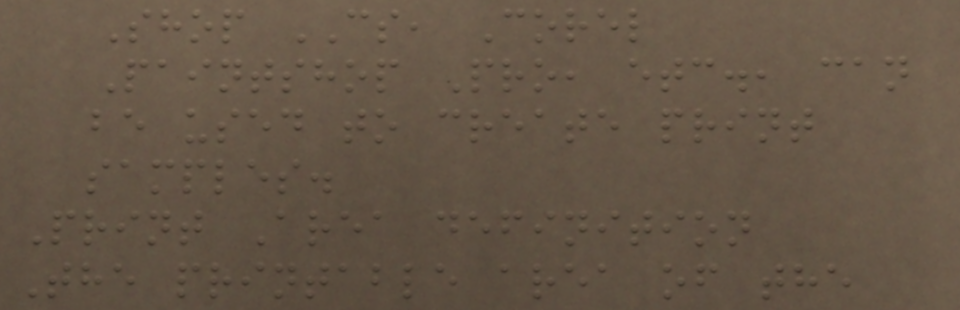Shop CS, Corel
Paintshop Pro, etc., can
be used to create print
samples.
Print Area definition
The printable area of the
